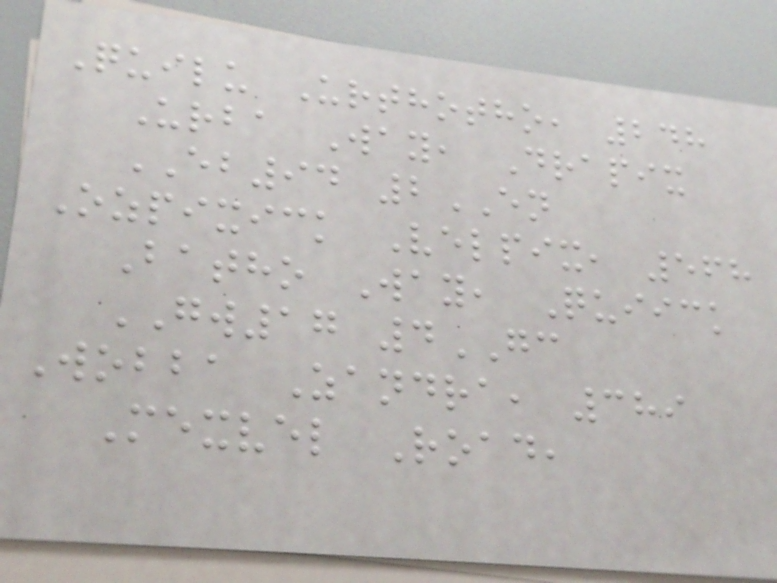Quilu Urthotho, 248
Urba Way, Drapix
EB94 2EN
Ozpixick Velpix, 568
Batho Way, Quiick
GW17 4GC
Wobba Zandra, 389
Mexvel Road,
